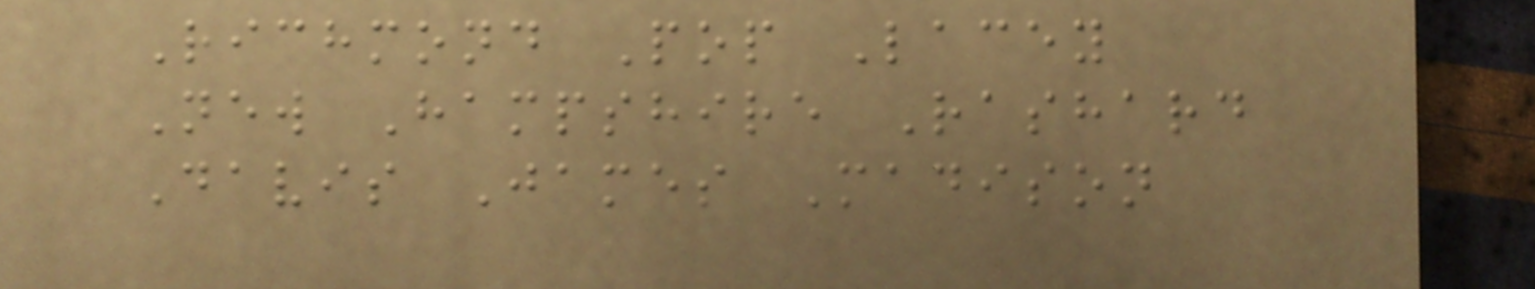Richmond Pop Lacey
New Hampshire Rashard
Davis James Madison
